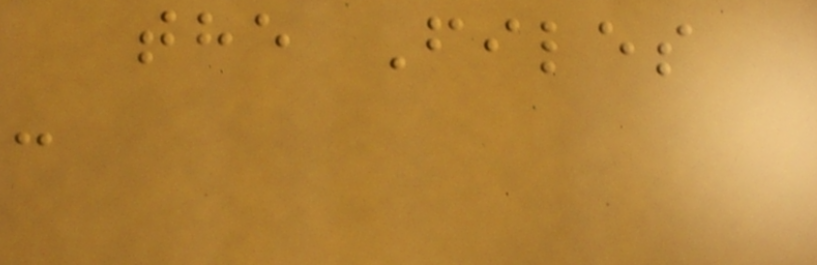the Files
-
